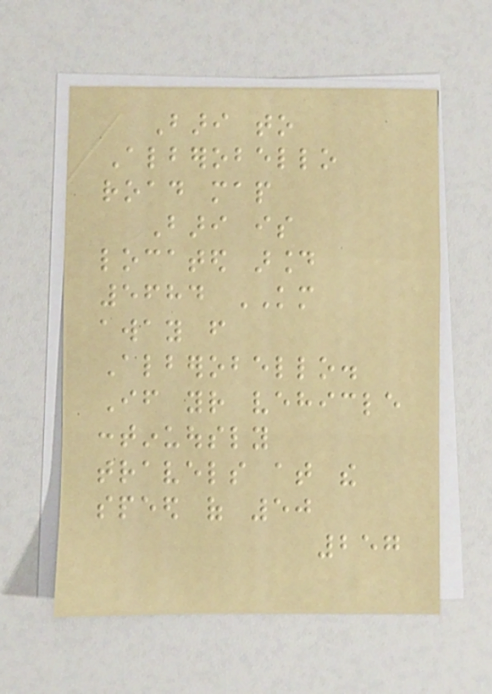Bari to
Alberobello
road map
Bari is
located around
5684 KM
away from
Alberobello.
If your vehicle
continuously
travels at the
speed of 50
257
